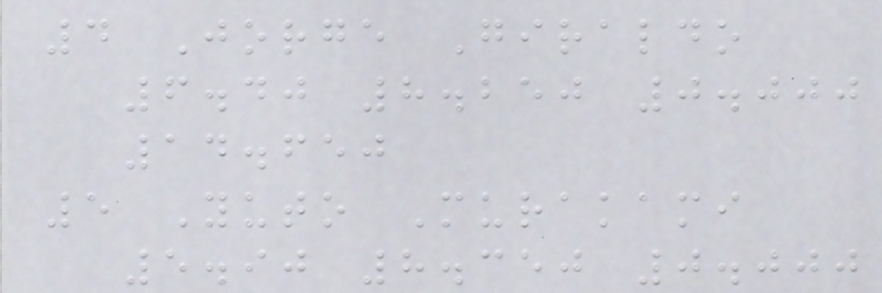4 Jorge Giraldo
6.40 8.250 0.000
14.650
5 Yuto Murakami
5.90 8.350 0.000
